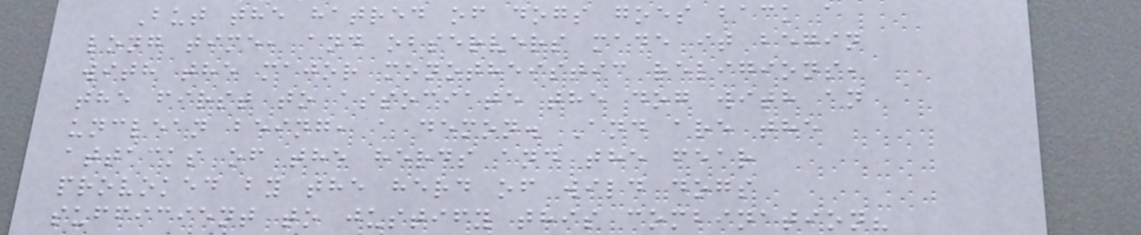But the hatred of dogs goes back a
long time, and observers made it begin
with the major monotheistic religions,
the first to associate the dog with an
unclean being, a demon. And are the
attacks of the herds and the fear
provoked by the herd of wild dogs
sufficient to justify this combination?
